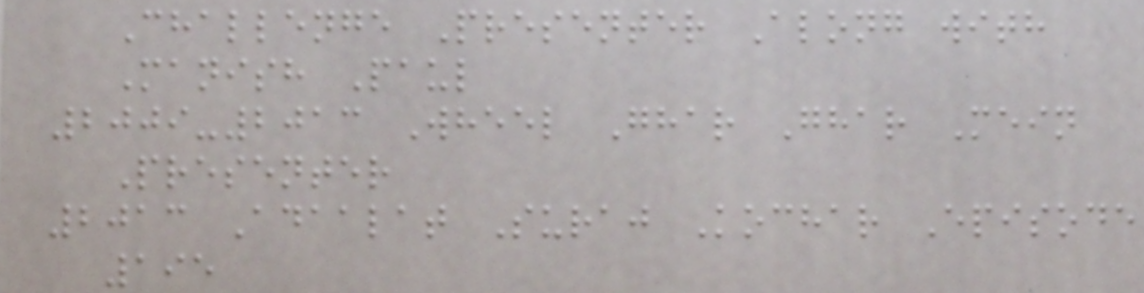Challenge Presenter Along with
Manish Paul
2009-2013 Wheel Ghar Ghar Mein
Presenter
2013 Adaalat Suraj Kochar Episode
195
